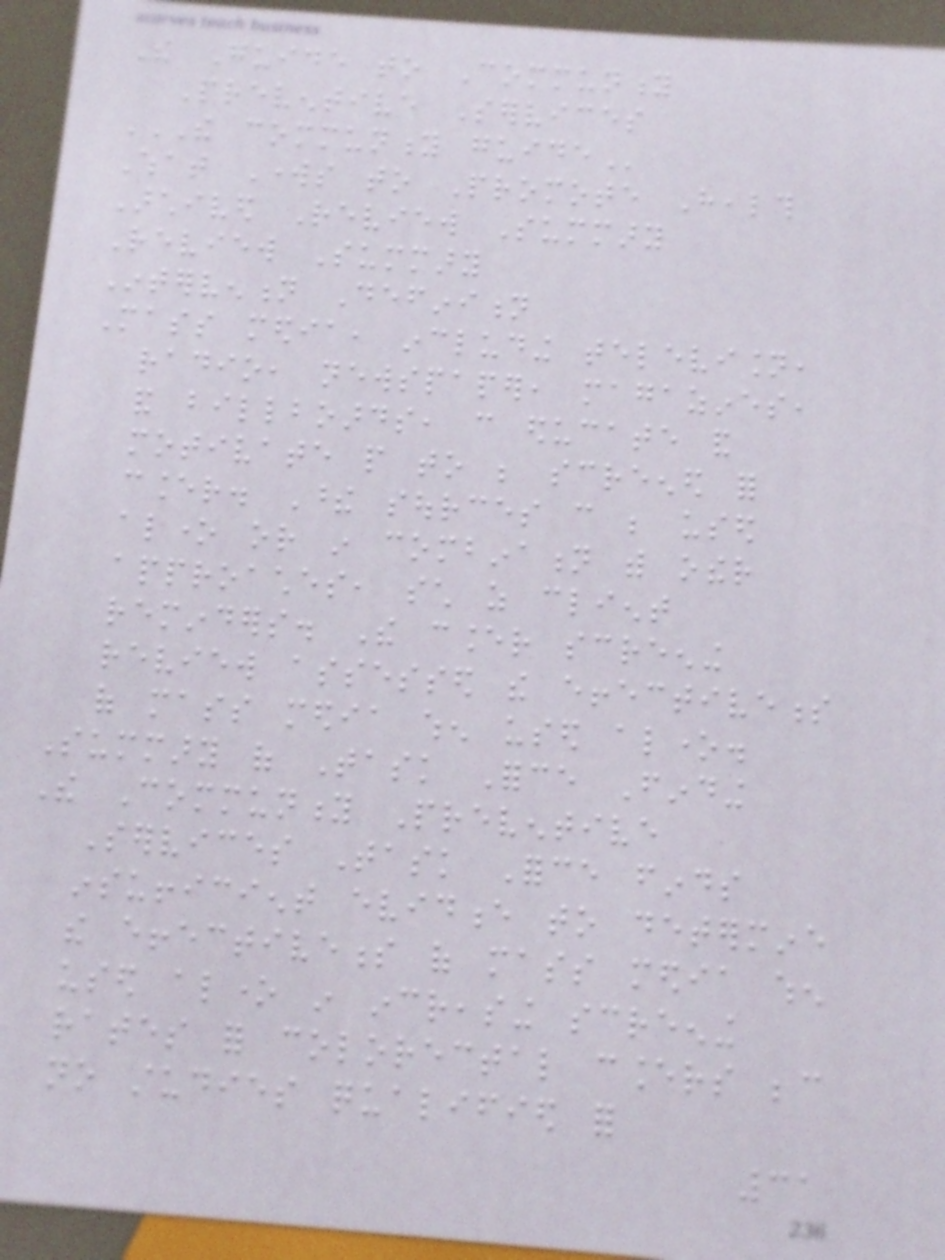The Guide to Community
Preventive Services
THE COMMUNITY GUIDE
What Works to Promote Health
Archived Review Summary
Review Summary
Intervention Definition
Mass media, including television,
radio, newspaper, magazines,
and billboards, can educate and
motivate people to be screened for
cancer. These sources can be used
alone or in combination with other
approaches, such as client
reminders. The cancer screening
review assessed the effectiveness
of mass media when used alone.
Summary of Task Force Finding
The Community Preventive
Services Task Force finds
insufficient evidence to determine
the effectiveness of mass media when
used alone in increasing screening
rates for colorectal cancers because
no studies qualified for
31
